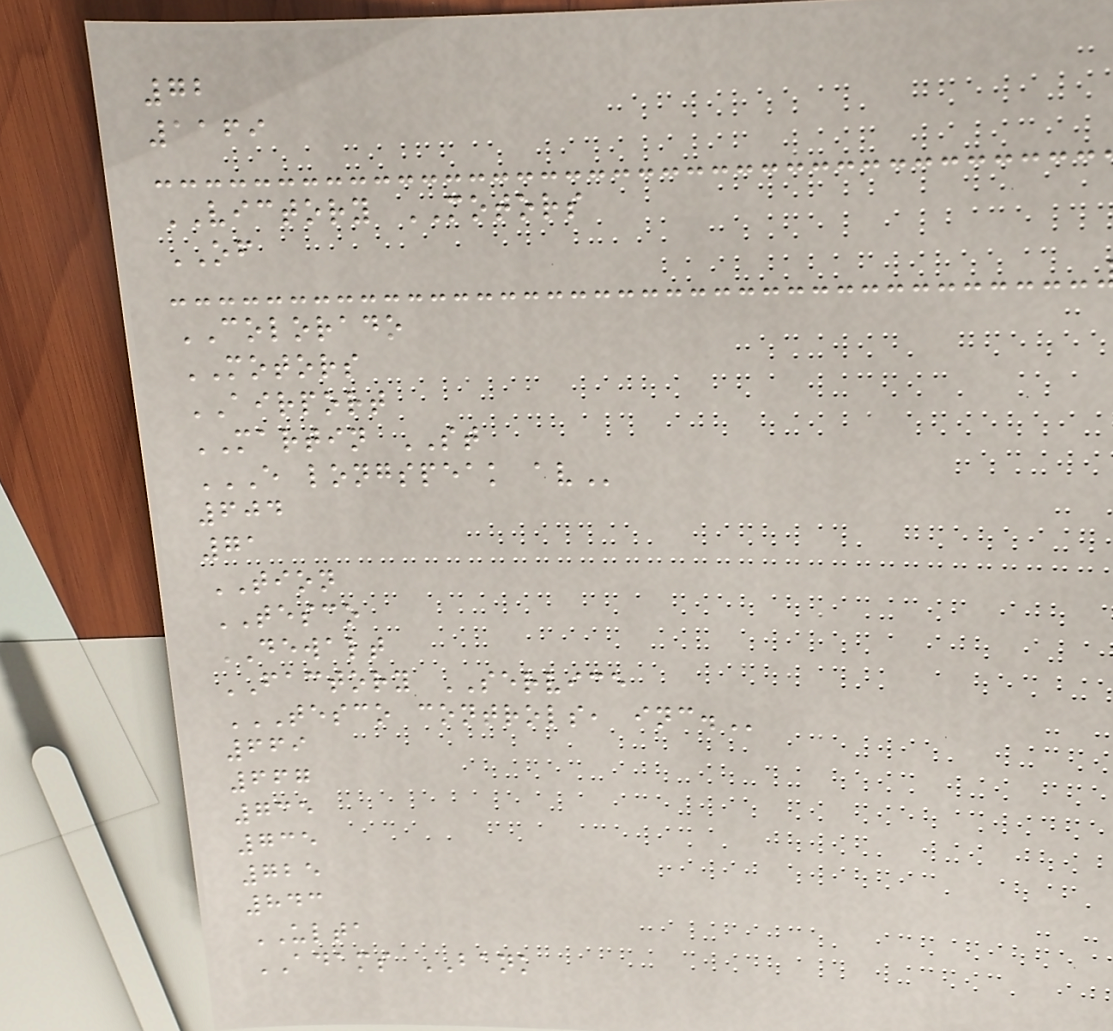72
1169
VICTORY MOTORS
OF
COLORADO
MOTORS
AIRPORT
MARTIN ST
E LONGSPEAK AV
604
71
TION
TESCO
DEWALT
FACTORY SERVICE
TESCO CONTROLS, INC.
669
667
735
735
725
843
ULTA
ADAMS BANK
